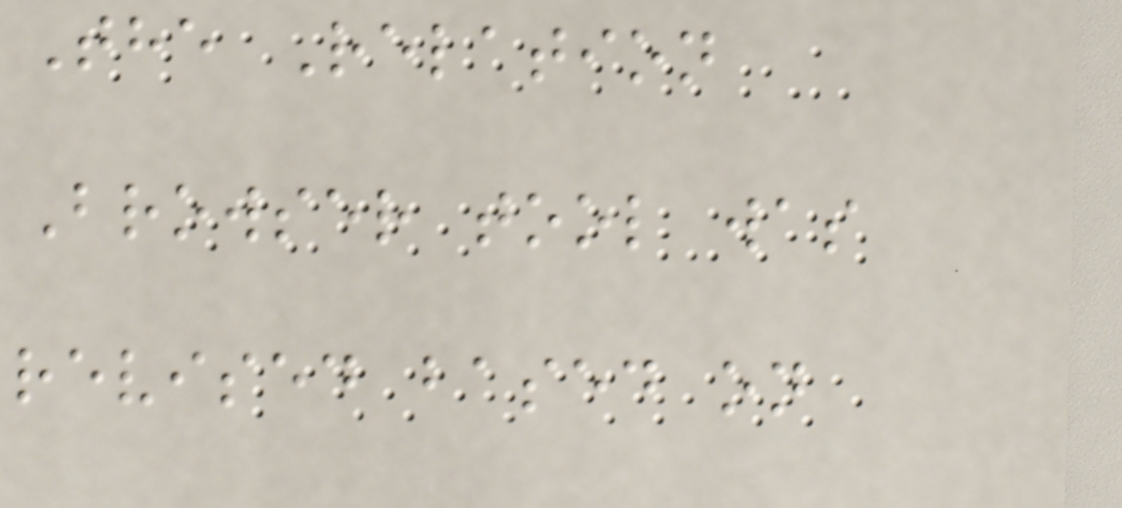The Relation
Browser tool was
revised based on
